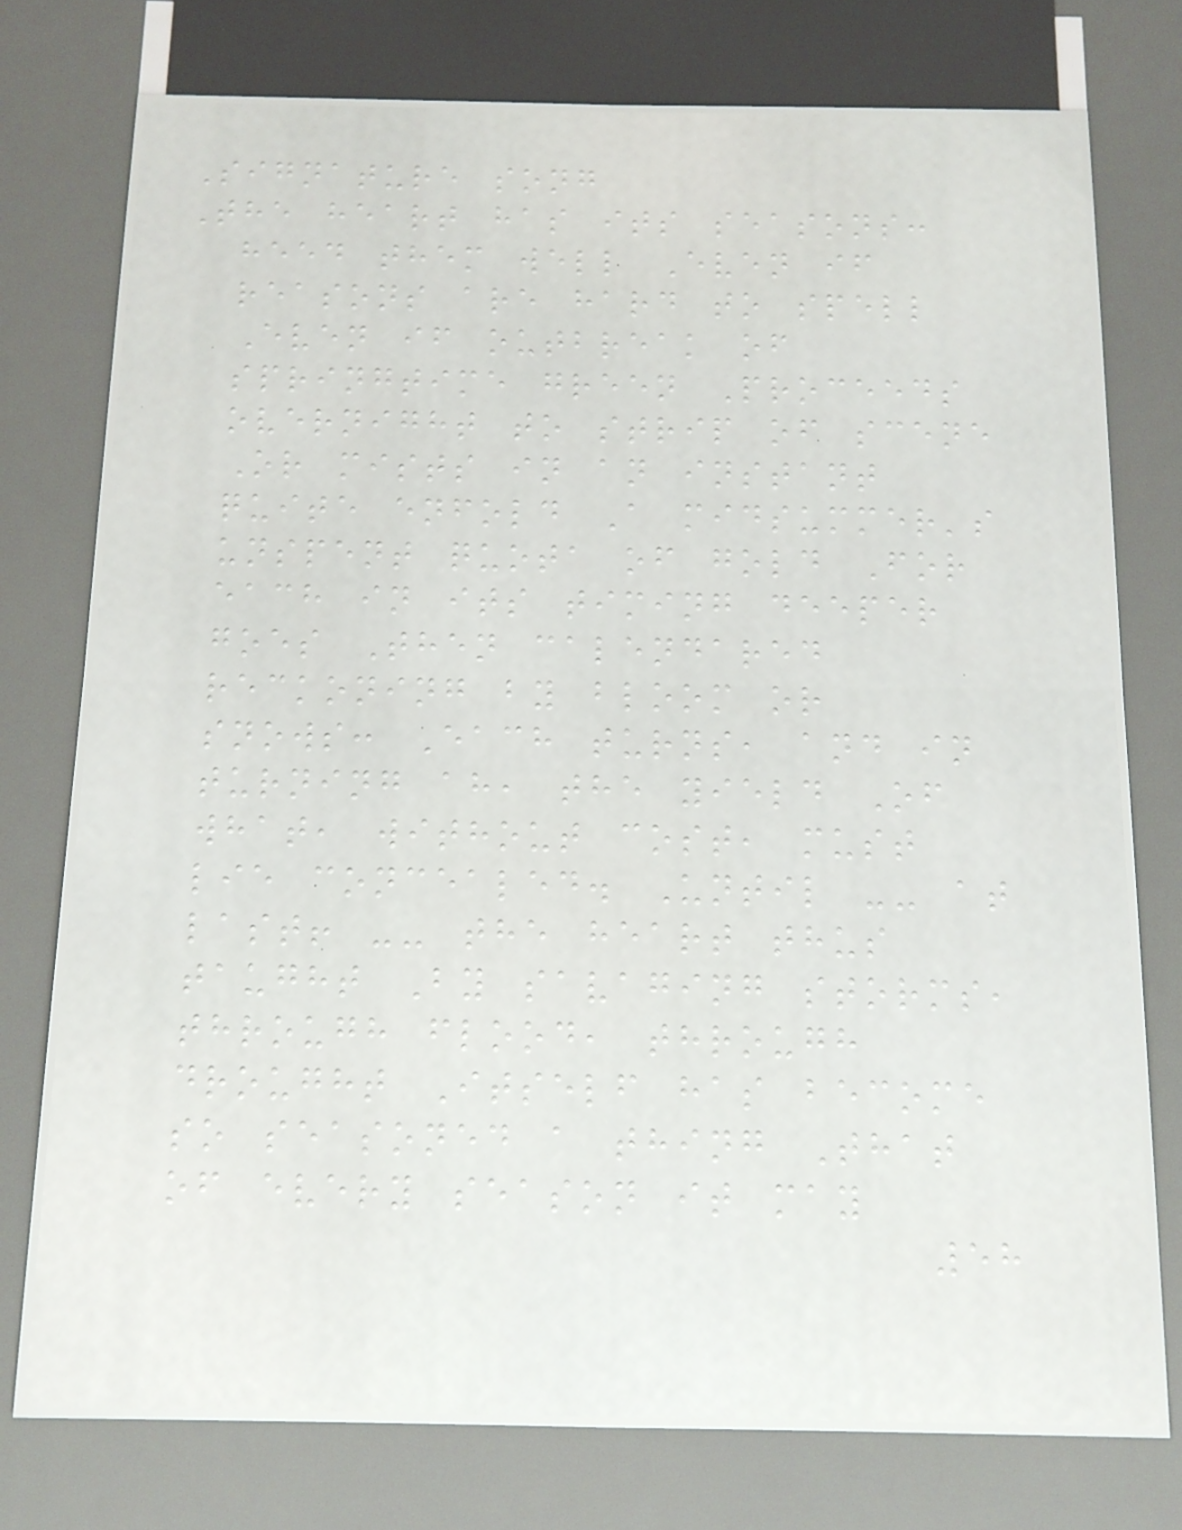Signature song
The heart has its seasons:
heed them well Even if
reasons are hard to spell
Even if outbreak of
springtime green Proceeds
overnight to strip of scene
Or mists in an instant
quite enfold A midsummer's
unspent quota of gold For
each in its timing deeper
goes Then calendared
reckoning by bloom or
snows: Each turns, and in
turning ah, the yield Of
what, without cost, must
lie concealed. Until -- at
last! -- the heart thus
taught By savaging storms,
through flood, through
drought Itself has become
so seasoned a thing That
of every season it may
58
